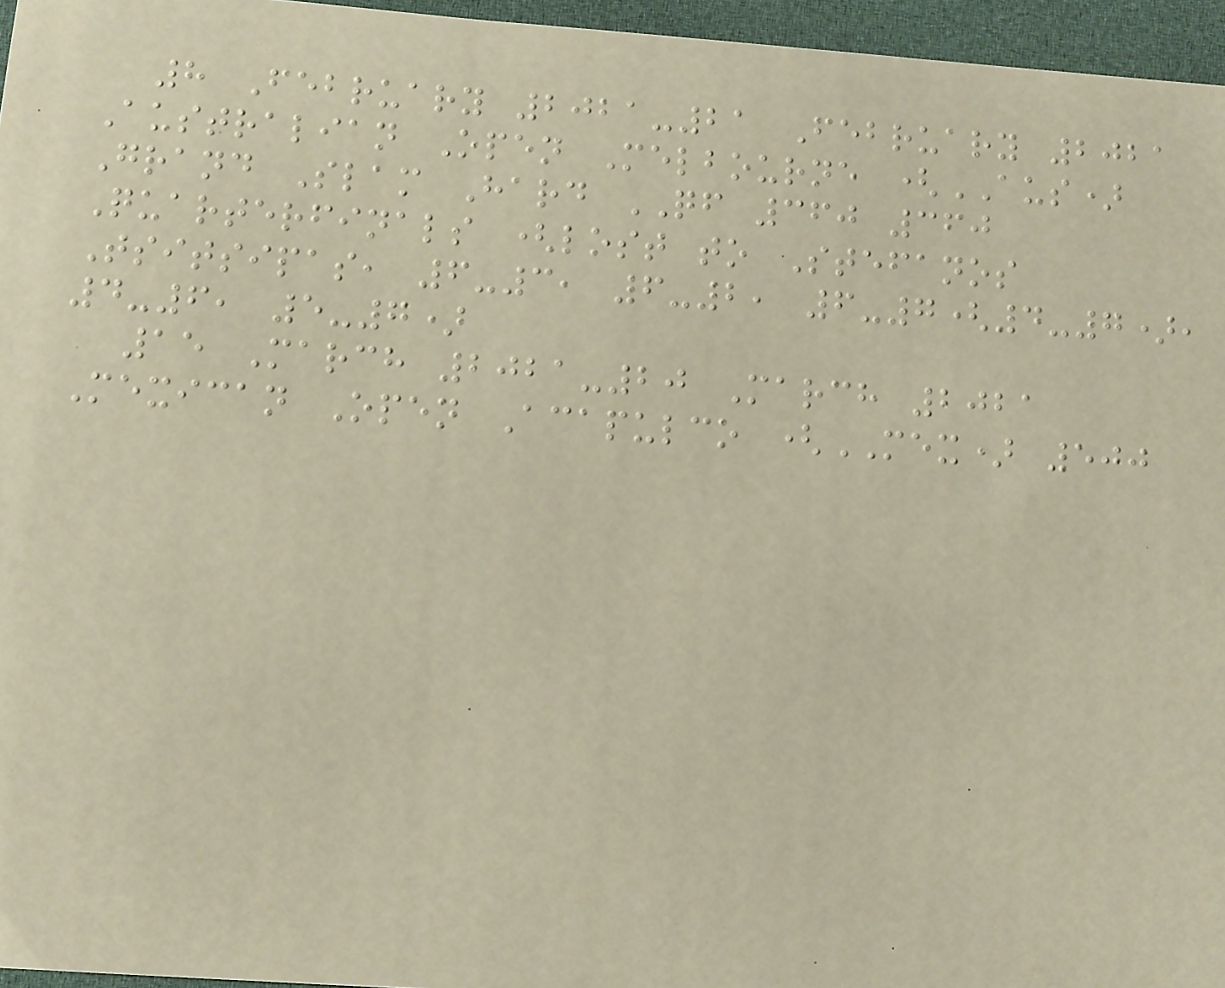8 February 2021-21 February 2021
Australian Open Melbourne (AUS)
Grand Slam Hard QF 360 360
Quarterfinals (lost to Stefanos
Tsitsipas, 6-3, 6-2, 6-7(4-7),
4-6, 5-7)
15 March 2021-20 March 2021
Mexican Open Acapulco (MEX) 500
